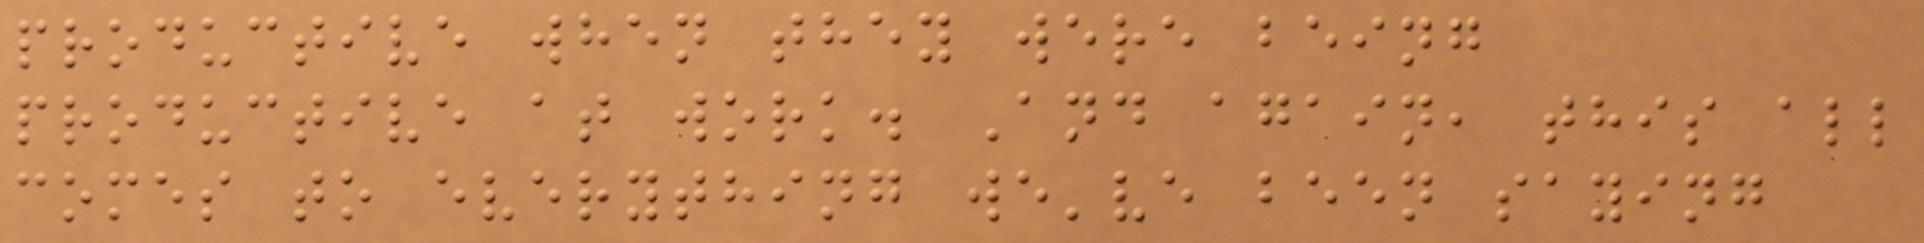productive when they were being
productive at work. And again, this all
comes to everything we've been saying
